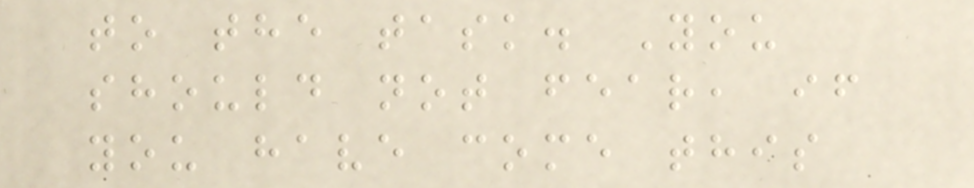to the task. You
should not fear, if
you have come this
